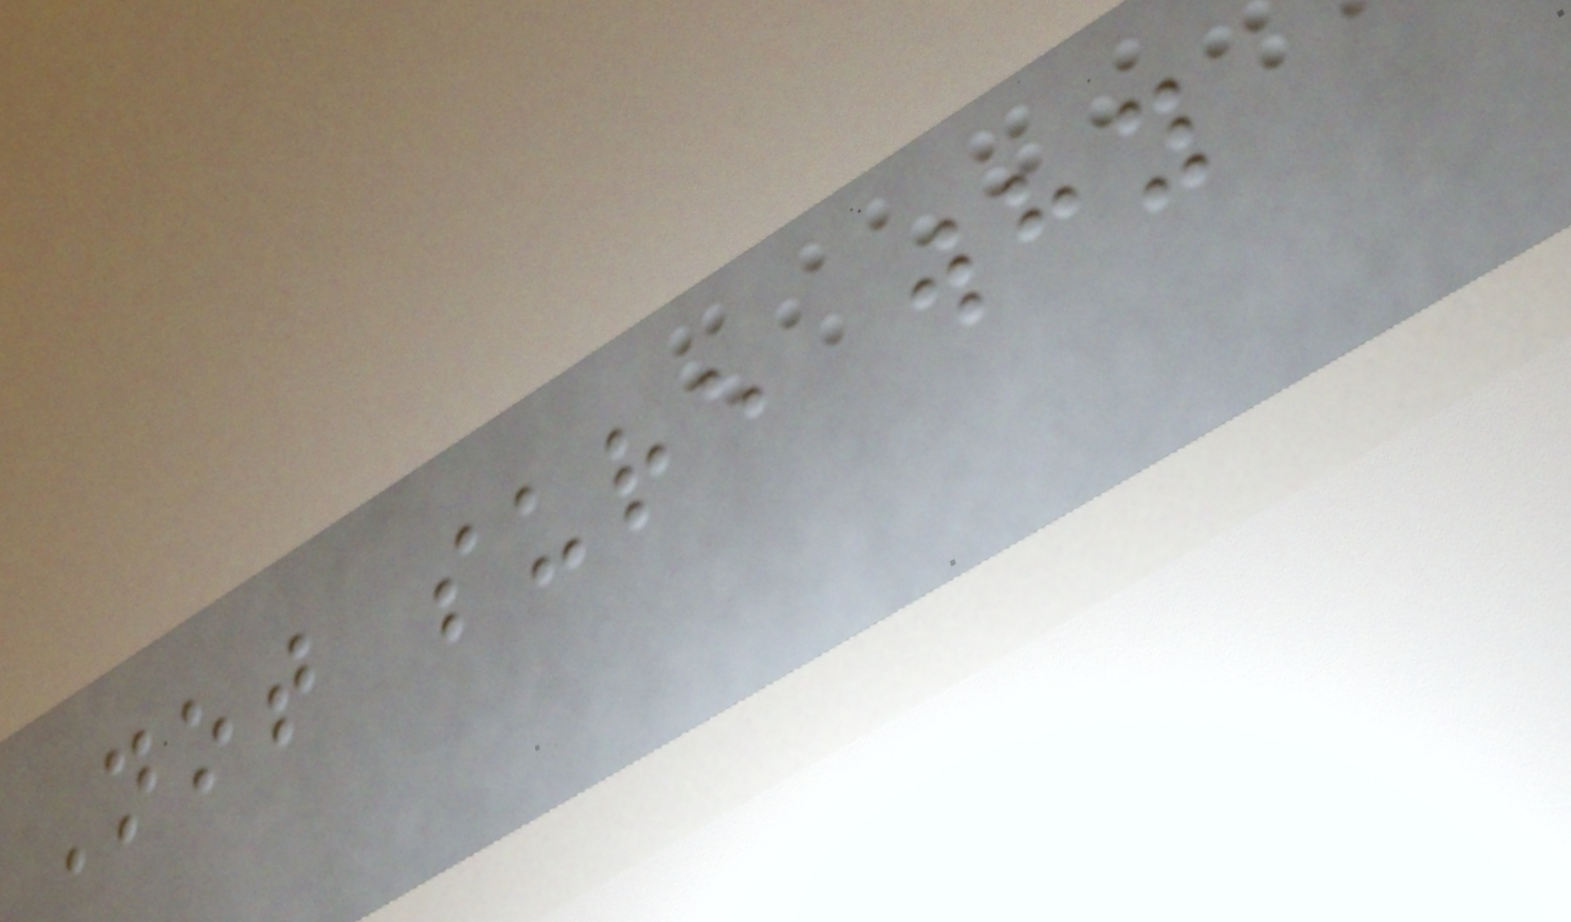Not sure why
